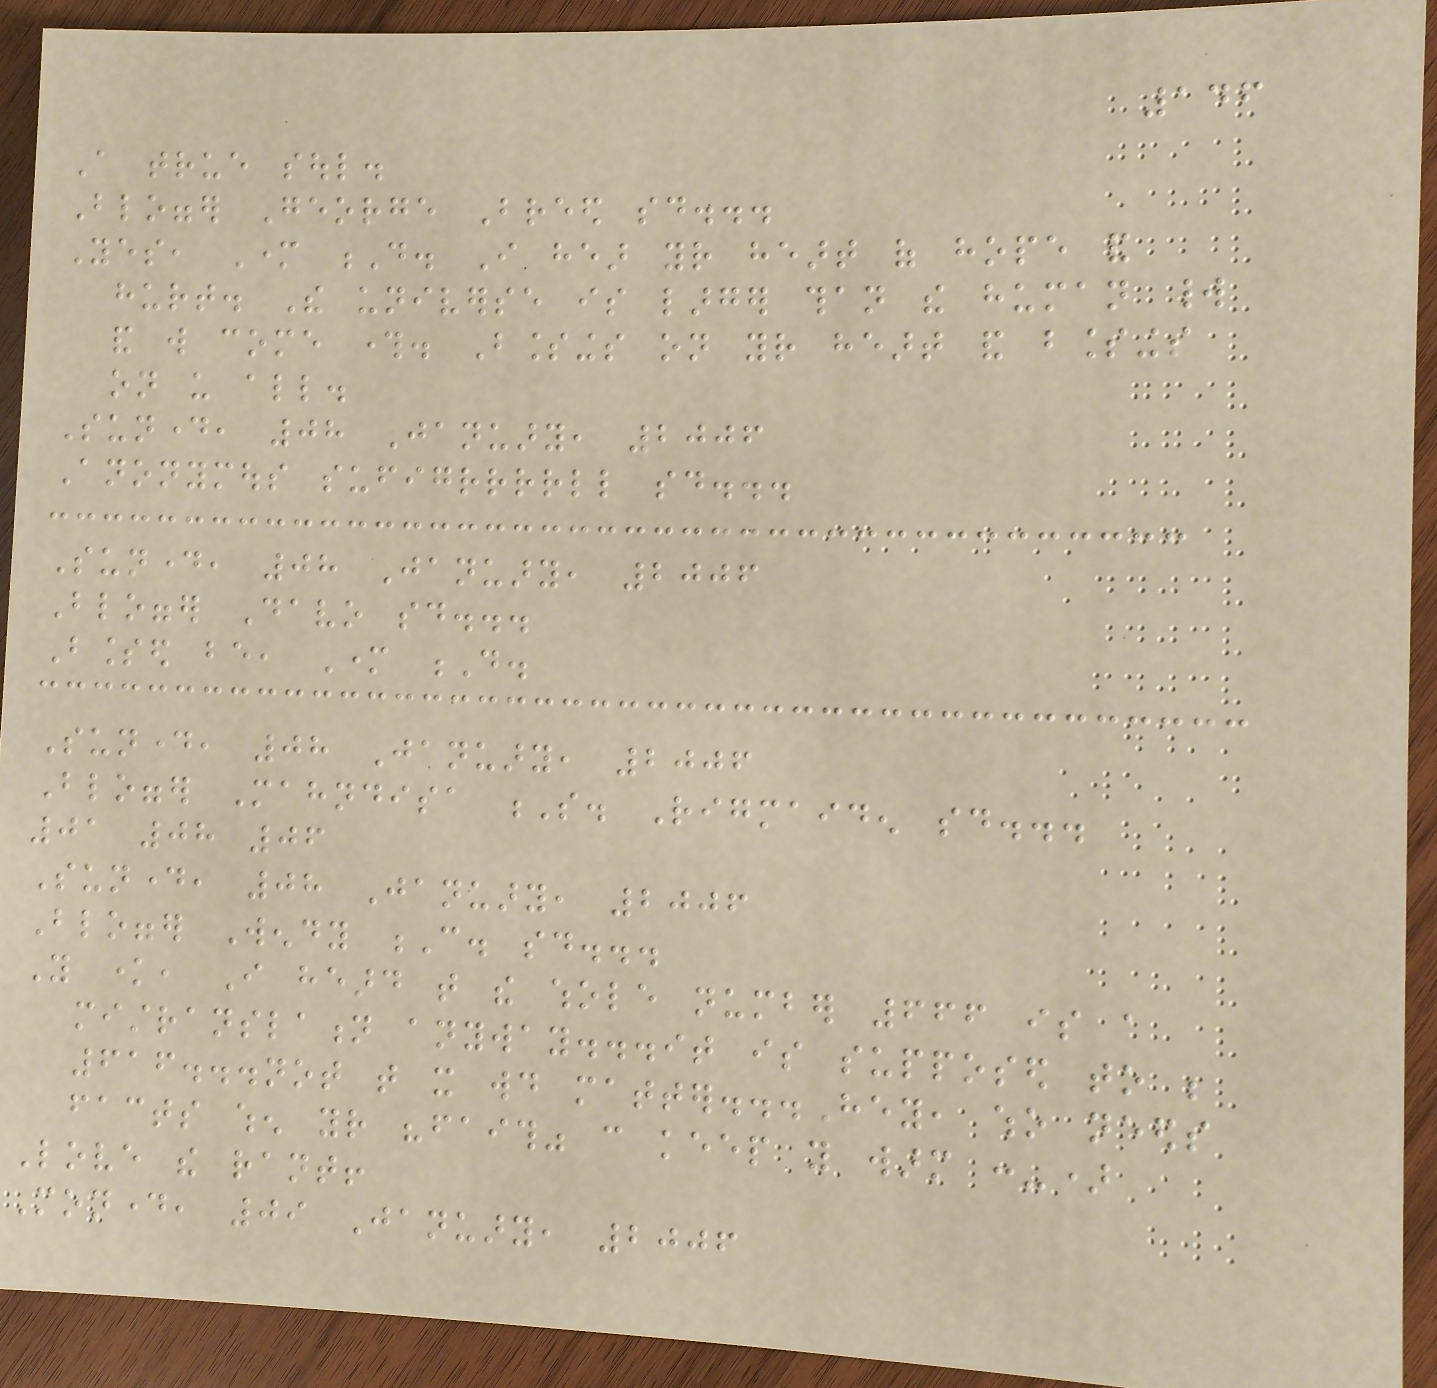146
A true soul.
Blogger George Breed said...
Yes, Mother D. I hear your heart of hope and
hurt. The universe is larger than the human world
and will come through. Blessings on your heart and blessings
on us all.
Sunday, 08 January, 2006
Anonymous sufigrrrrll said...
Sunday, 08 January, 2006
Blogger Davo said...
Blessed be, Mother D.
Sunday, 08 January, 2006
Blogger Mahndisa S. Rigmaiden said...
01 08 06
Sunday, 08 January, 2006
Blogger Wendy C. said...
You know, I heard that the whole number 666 is a
mistranslation anyway...it is supposed to be
616...not that it would matter...Hey, who needs
facts when your "faith" can keep you warm :-)
Love the rant!
Monday, 09 January, 2006
